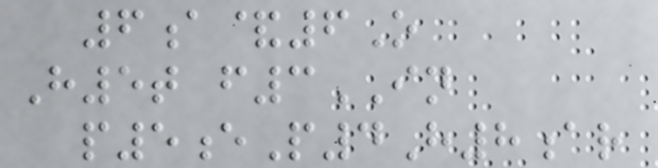6a&6O
H5t f3IN
p5eP4H8ar
